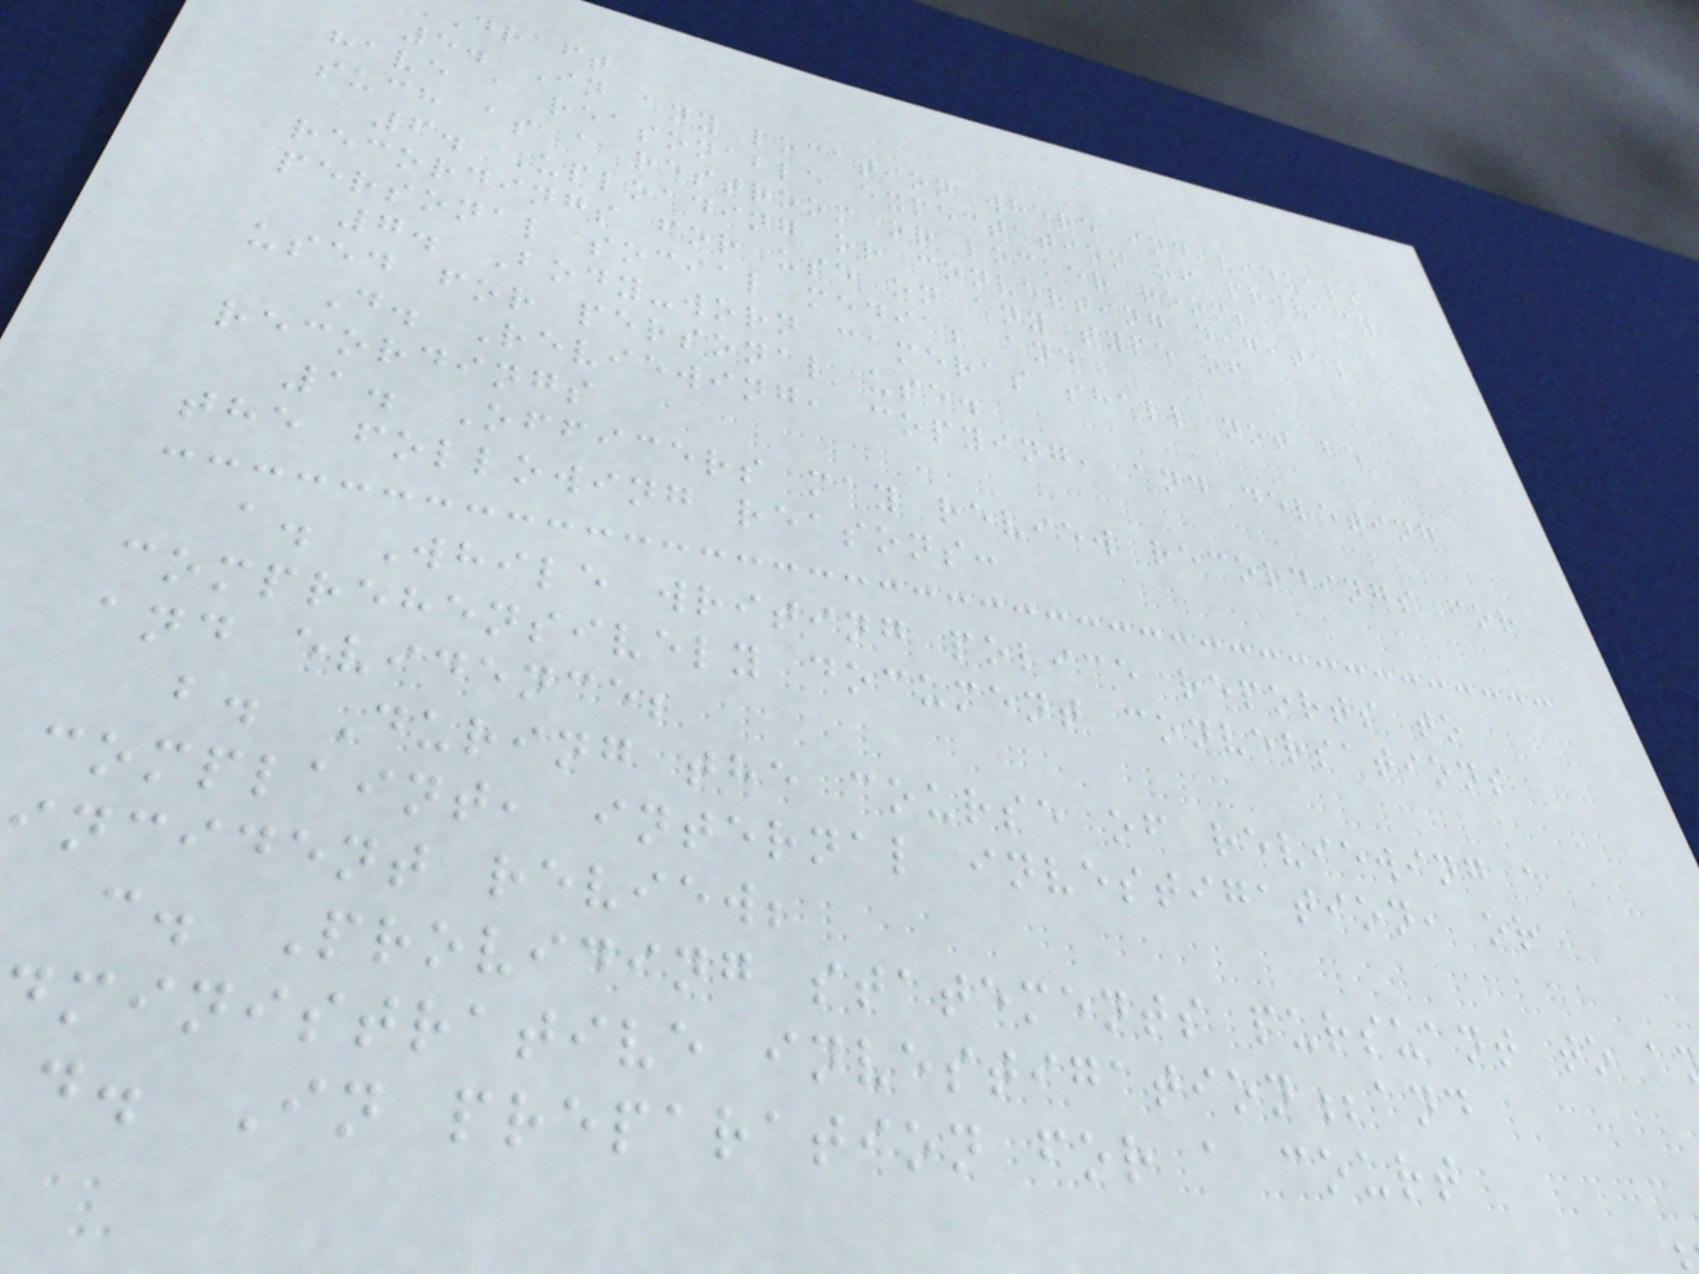draft
5. In any location where individuals
have a reasonable expectation of privacy,
such as a restroom or locker room;
6. Uploading or converting digital
recordings for use on any type of
personal social media; and
7. Body-worn cameras shall not be
used for personal use.
D. Reviewing, copying, and deleting
recordings
1. Officers may review recordings for
the following reasons:
a. While writing police reports to
comprehensively document conversations
and evidence;
b. During the course of reviewing a
complaint, internal investigation, or
incident review;
c. Providing statements pursuant to a
ministrative investigation;and
d. In preparation for a court
